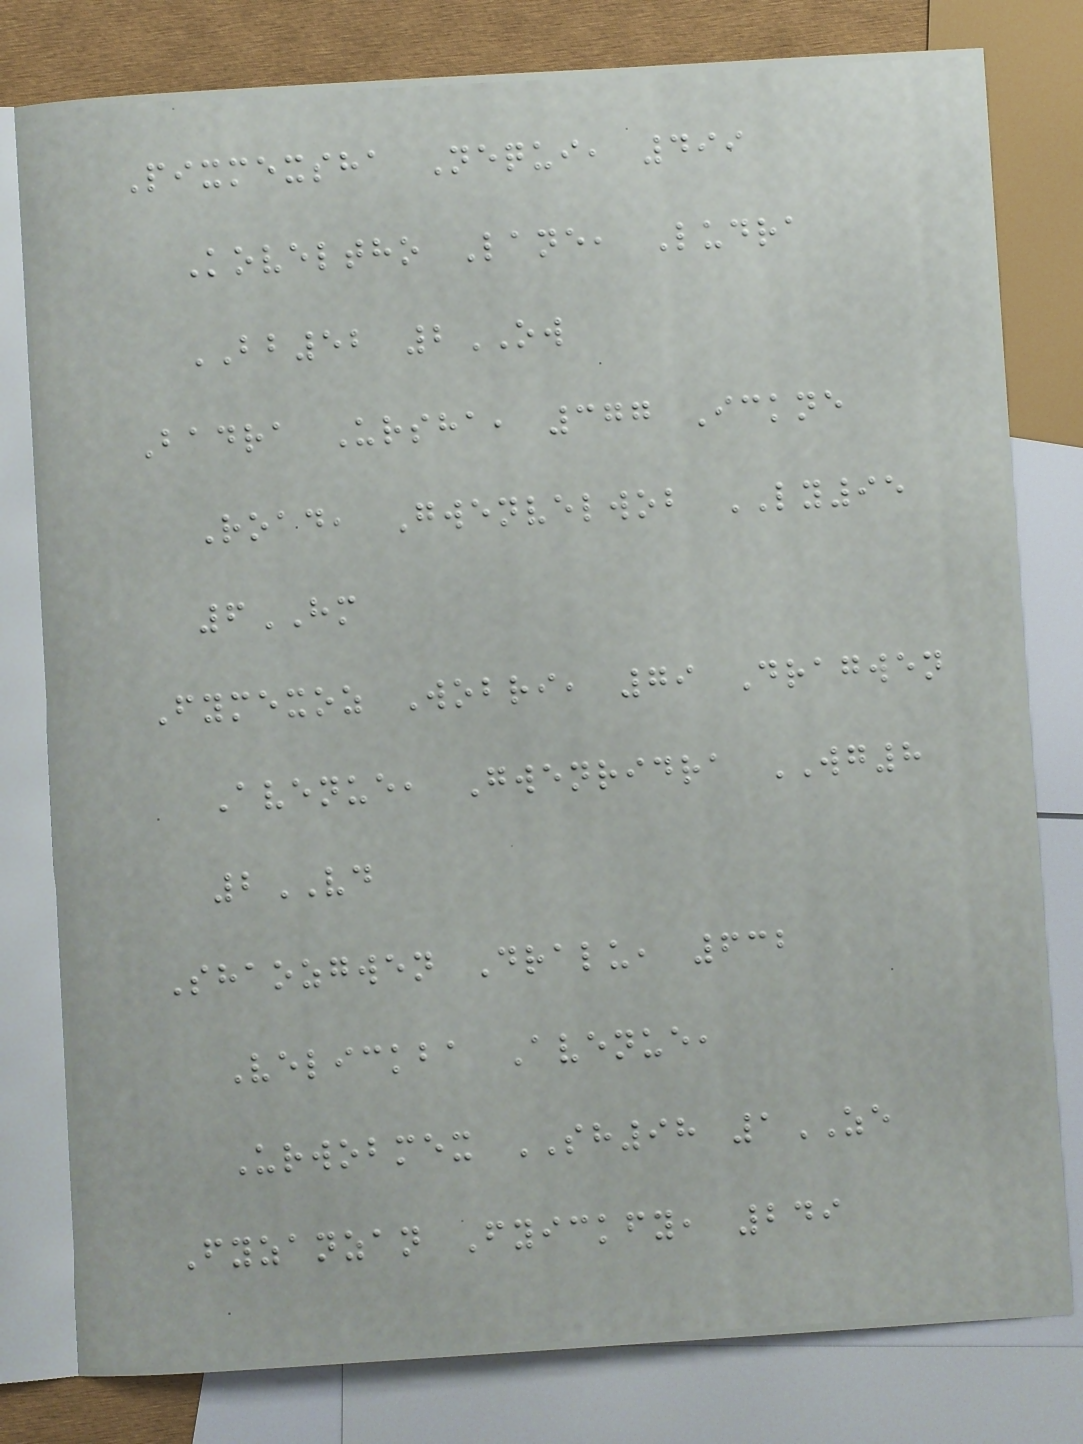Pixmexsha Nequi, 499
Koveltho Lane, Ludra
BB52 2OW
Badra Ursha, 377 Ickne
Road, Gwenvelwob LY95
6HM
Fymexoz Wobri, 79 Dragwen
Avenue, Gwenridra WG8
2VD
Shaozgwen Dralu, 632
Velickba Avenue,
Urwobmex SH98 1ZE
Fyzanzan Fyickfy, 249
